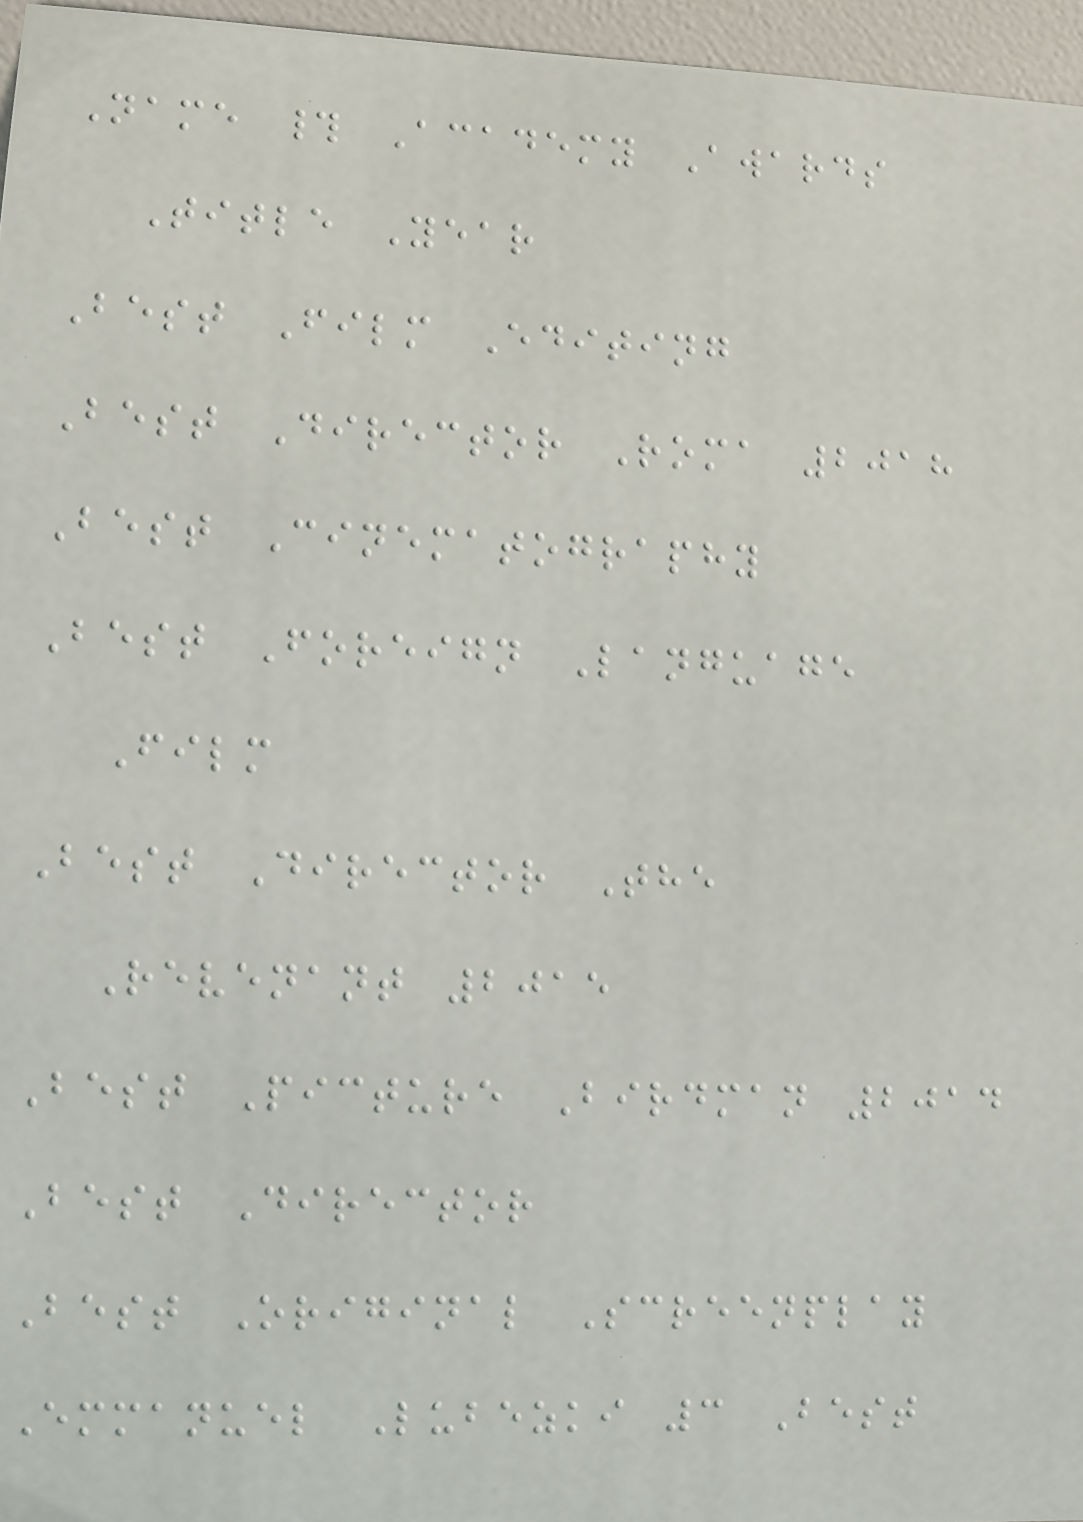Name # Academy Awards
Title Year
Best Film Editing
Best Director Roma 2018
Best Cinematography
Best Foreign Language
Film
Best Director The
Revenant 2015
Best Picture Birdman 2014
Best Director
Best Original Screenplay
Emmanuel Lubezki 3 Best
